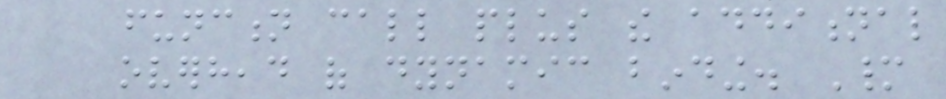function call plus the additional
overhead of dynamic binding. Many
